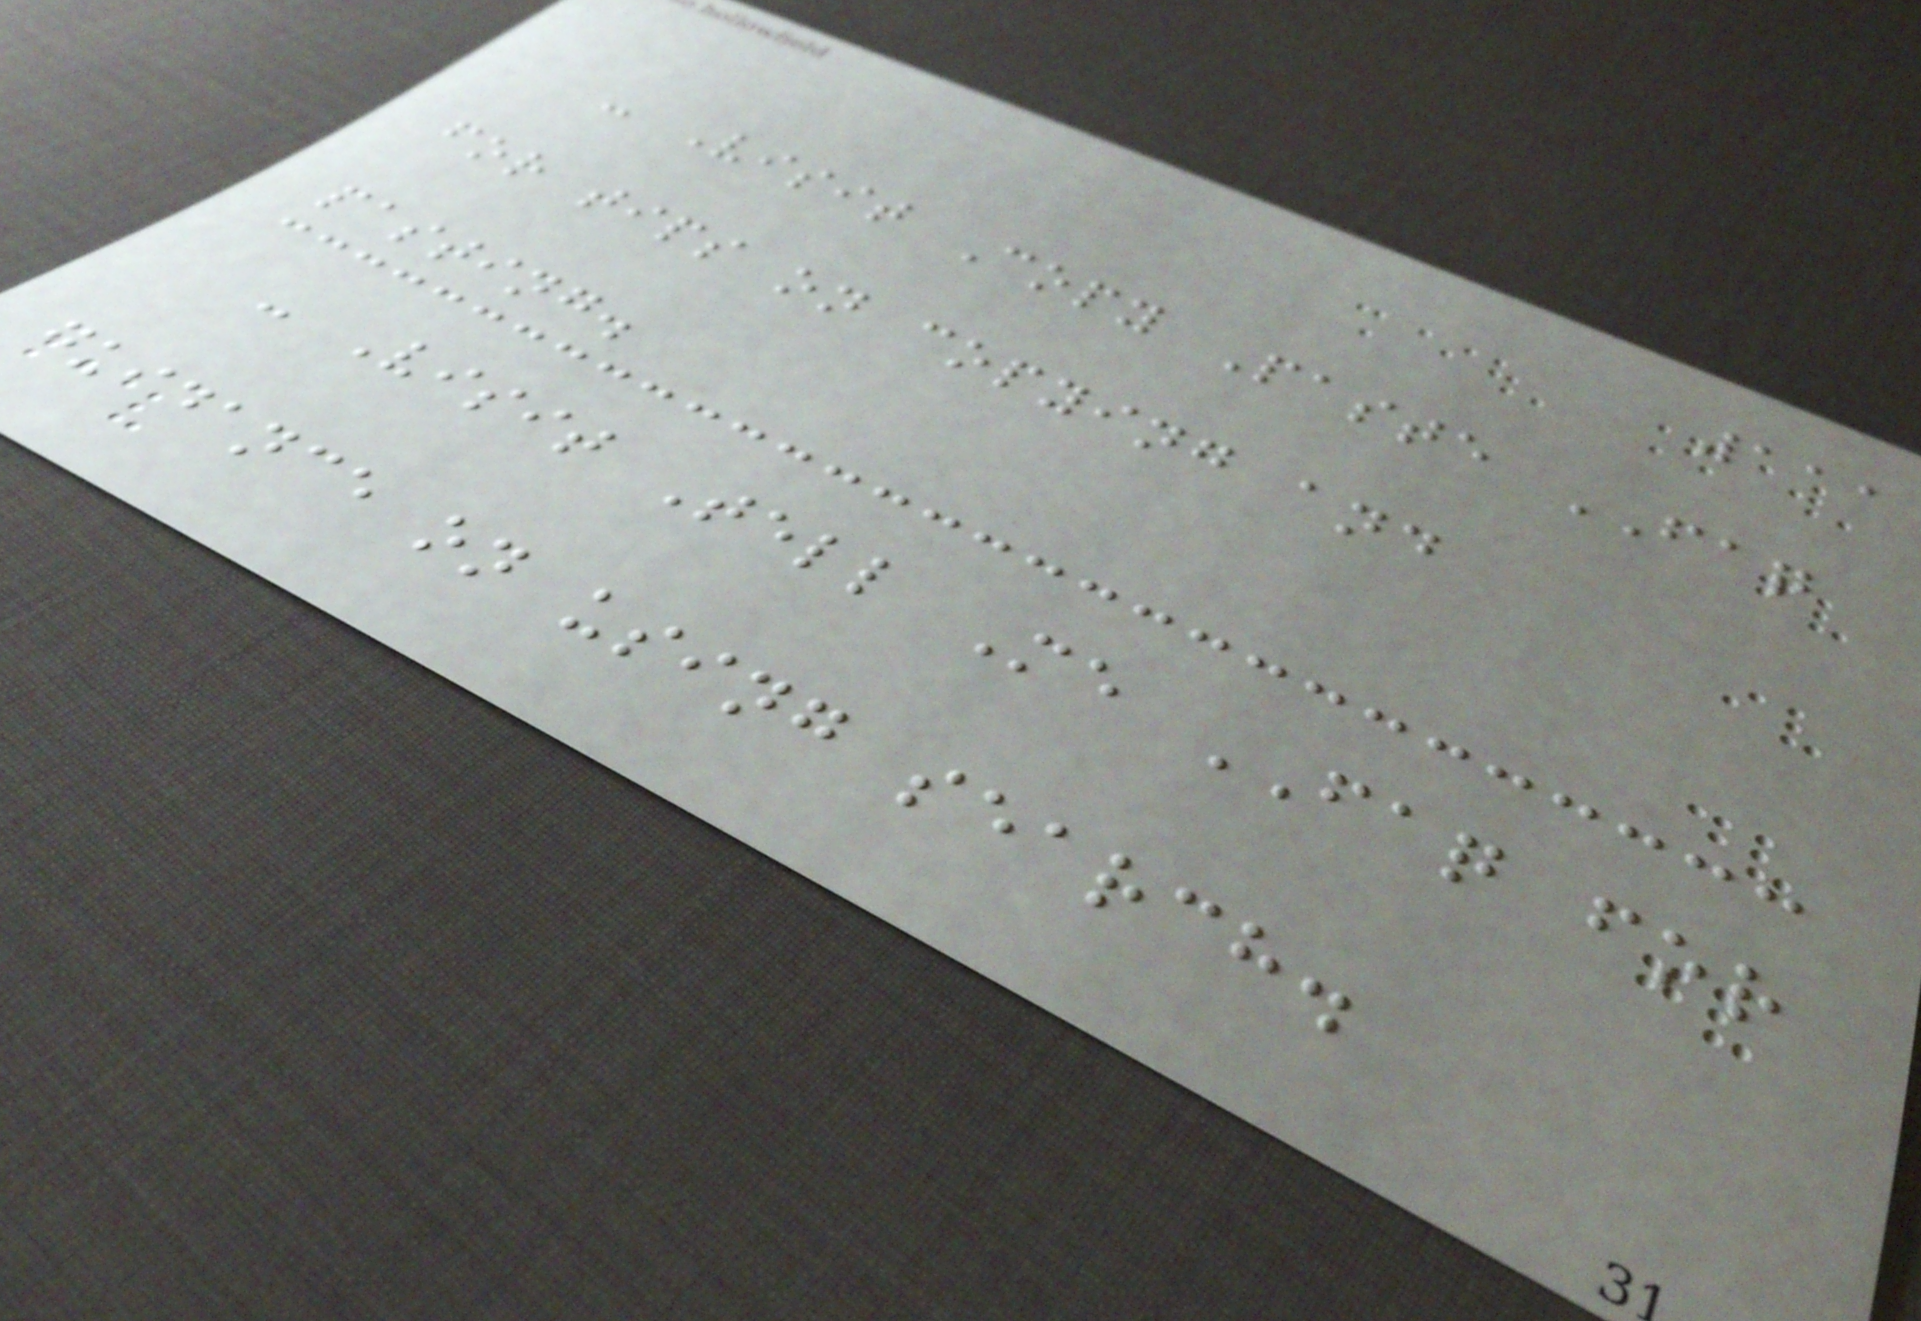111
- Visit Copy Paste FAQ
for tips on copying and
pasting.
- Visit Tell Me FAQ for
guidance on using search.
